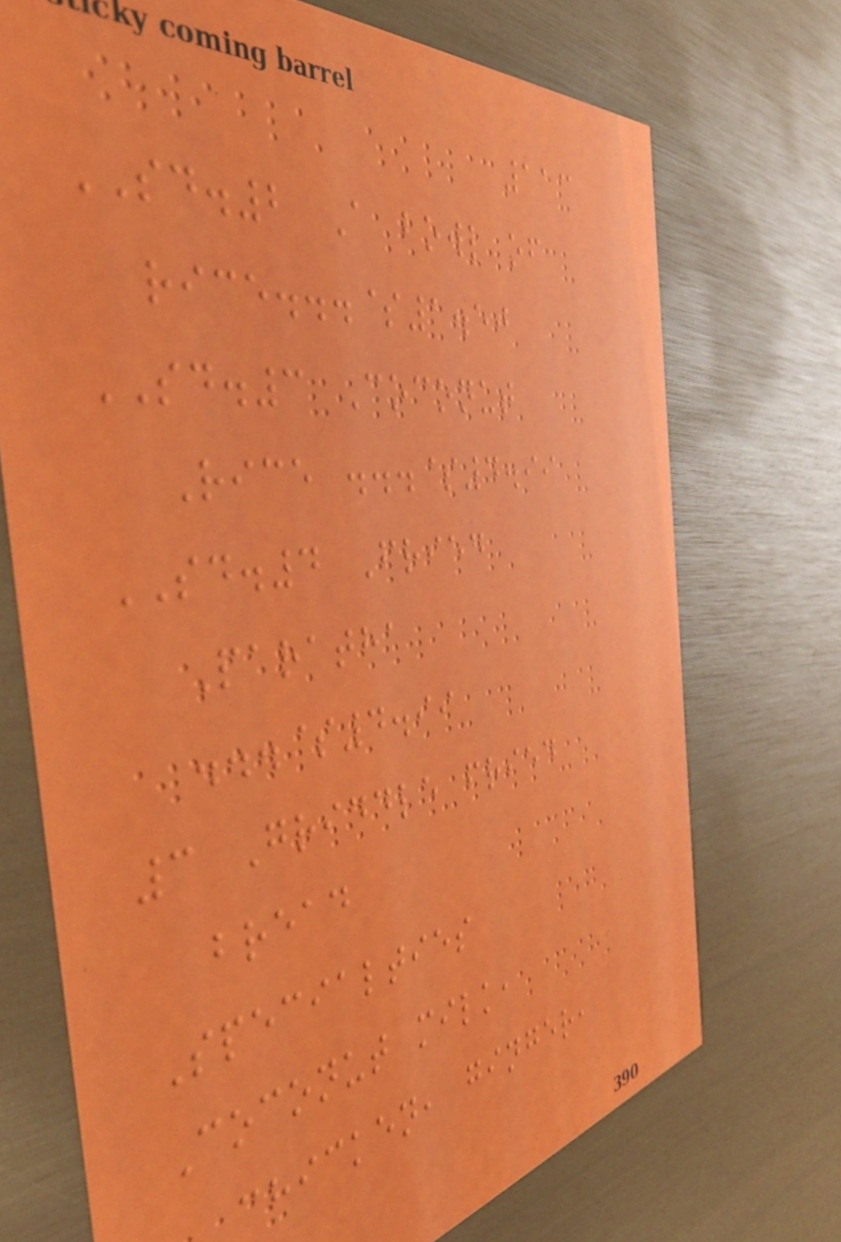113
SD.2 A bowl of
rice...$1.50
SD.3 Coconut
Rice ...$4.99
SD.4 Fried
Paratha
...$4.99
3 Griddle fried
bread
Specialties
Coconut milk,
chicken, ginger,
